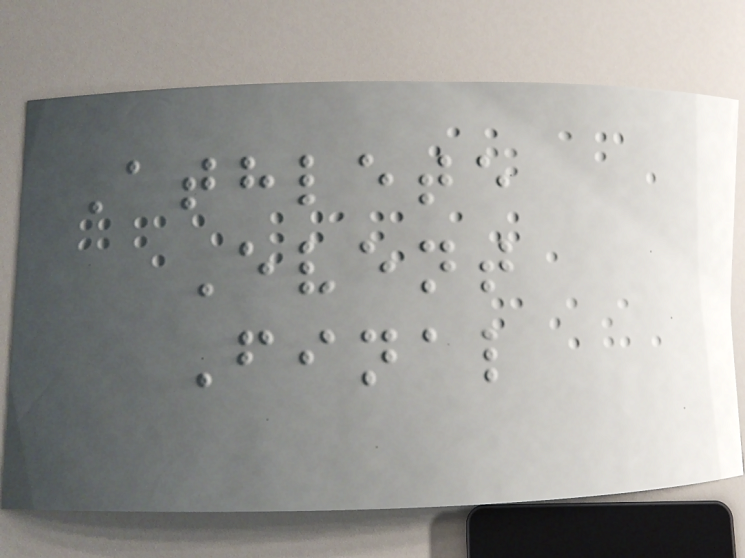Athlete
Event
Final
